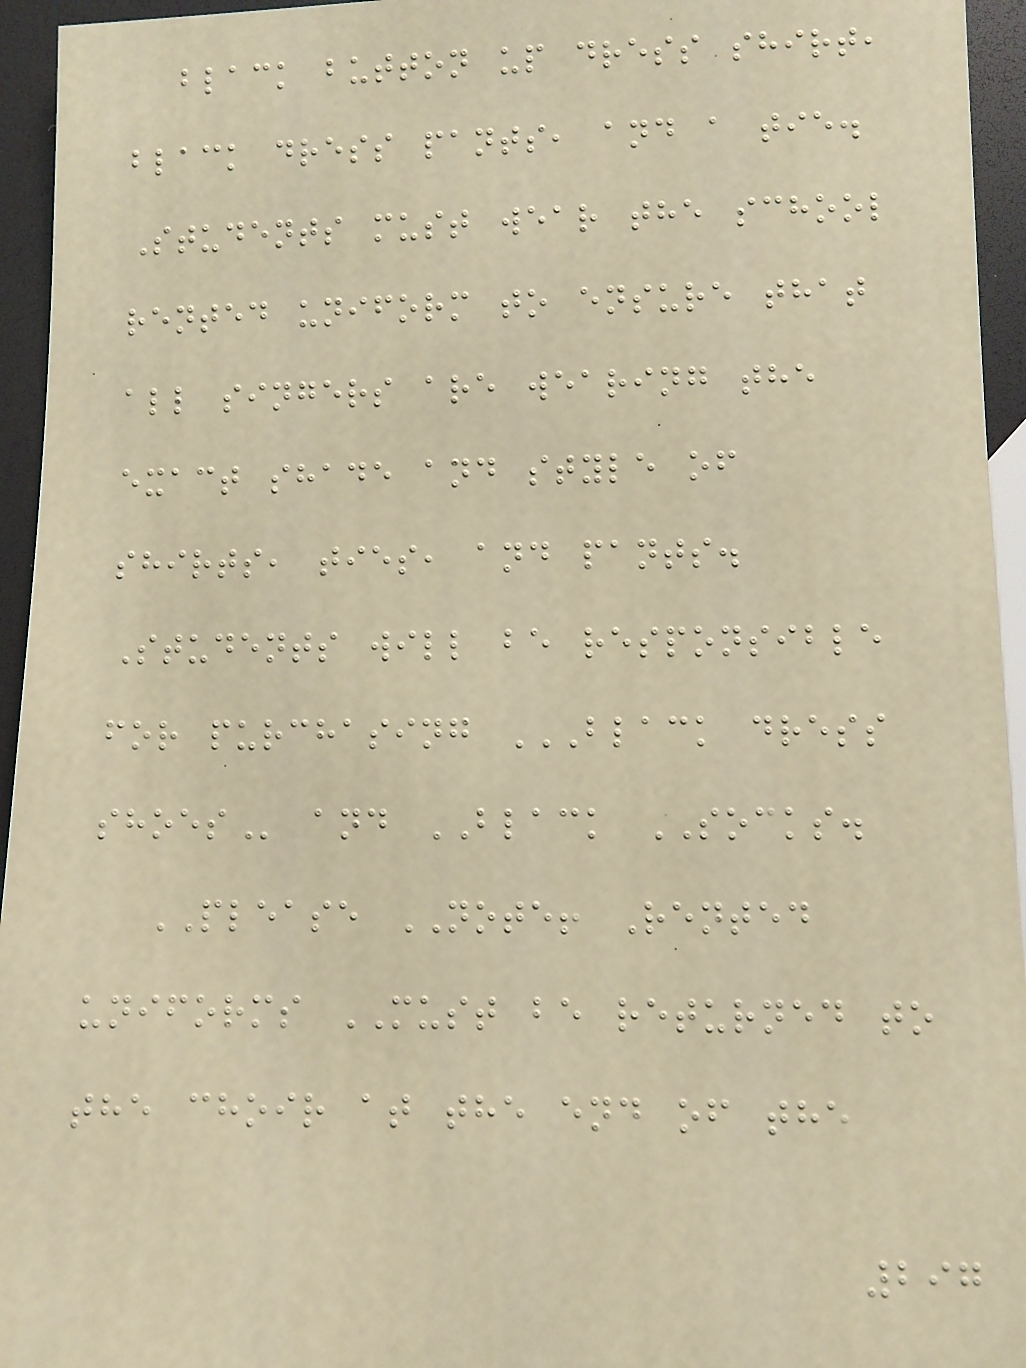black button up dress shirt,
black dress pants, and a tie.
Students must wear the school
rented uniform to ensure that
all singers are wearing the
exact shade and style of
shirts, ties, and pants.
Students will be responsible
for purchasing BLACK DRESS
SHOES and BLACK SOCKS.
PLEASE NOTE! Rented
uniforms MUST be returned to
the choir at the end of the
297
